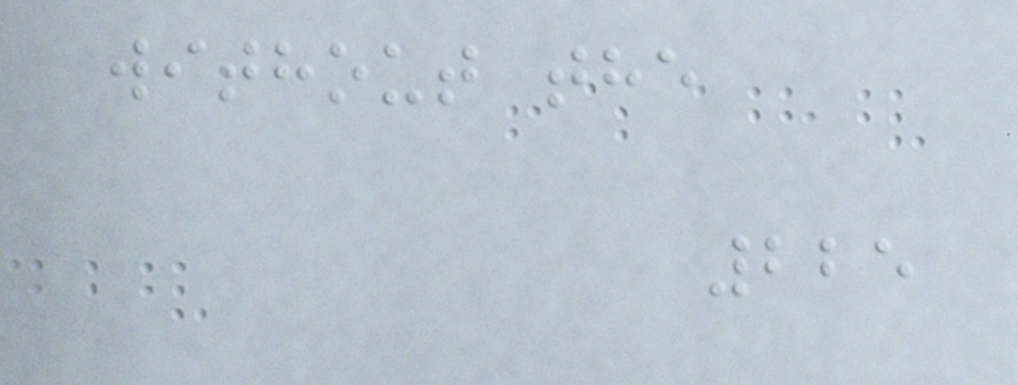without the
225
